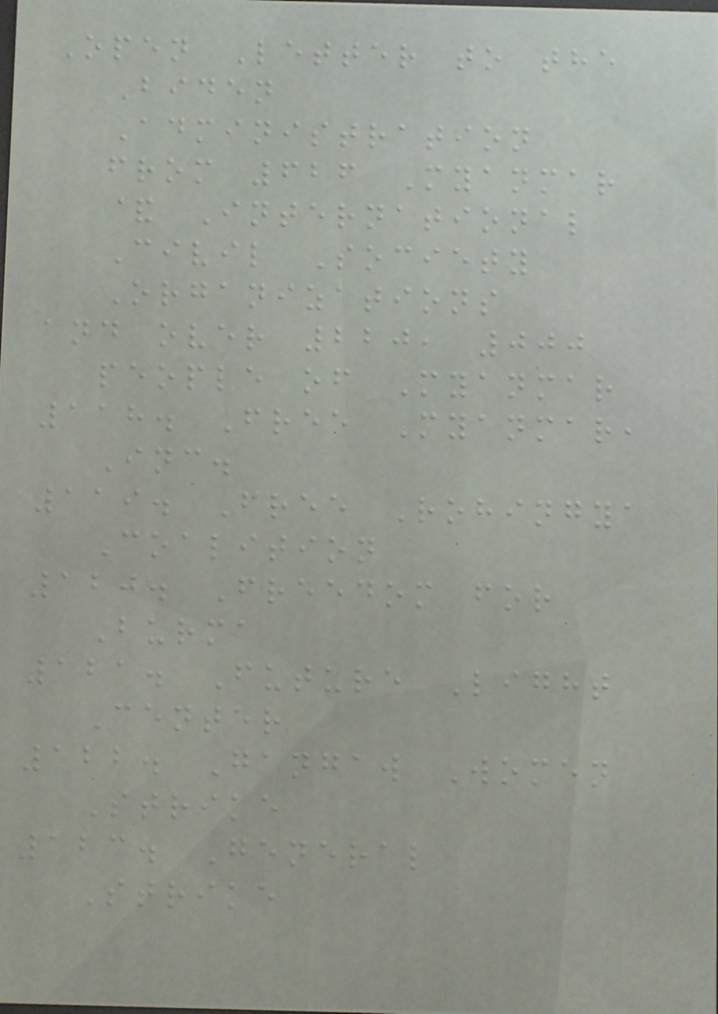Open Letter to the
Biden
Administration
from 626 Myanmar
& International
Civil Society
Organizations
and over 220, 000
people of Myanmar
118. Free Myanmar,
Inc.
119. Free Rohingya
Coalition
120. Freedom for
Burma
121. Future Light
Center
122. Gangaw Women
Strike
123. General
Strike
